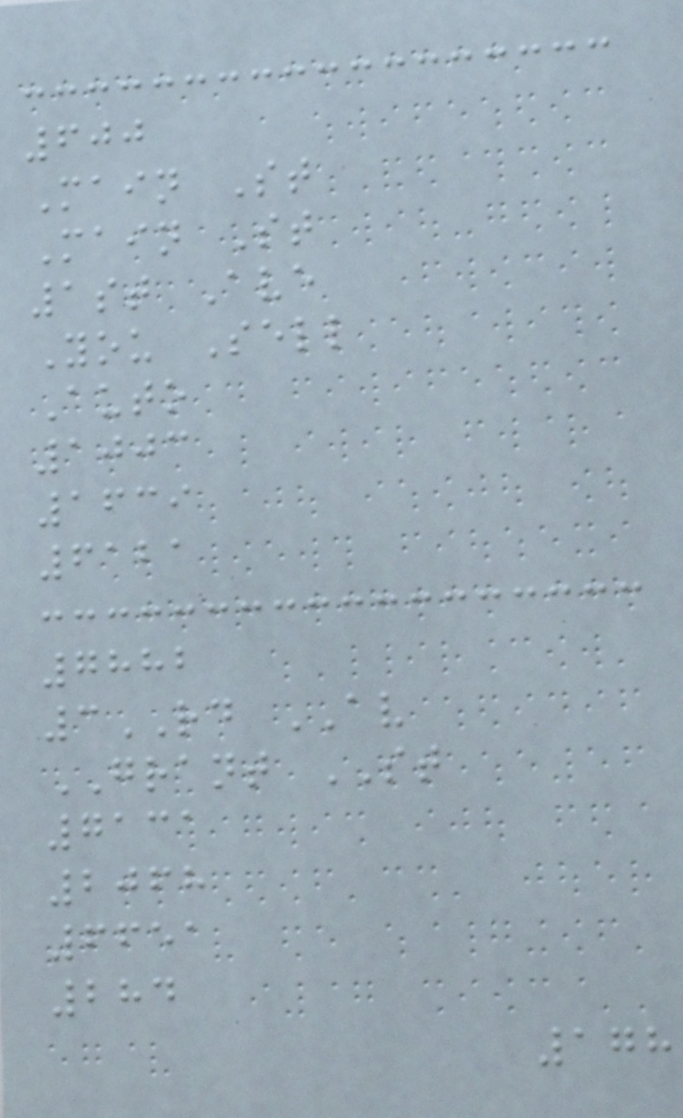600
Main St
Main St
1st Ave
You Sell
Auto
1003
1639
6121
7882
3RD AV
GRANT ST
7131
2068
6651
284
178
